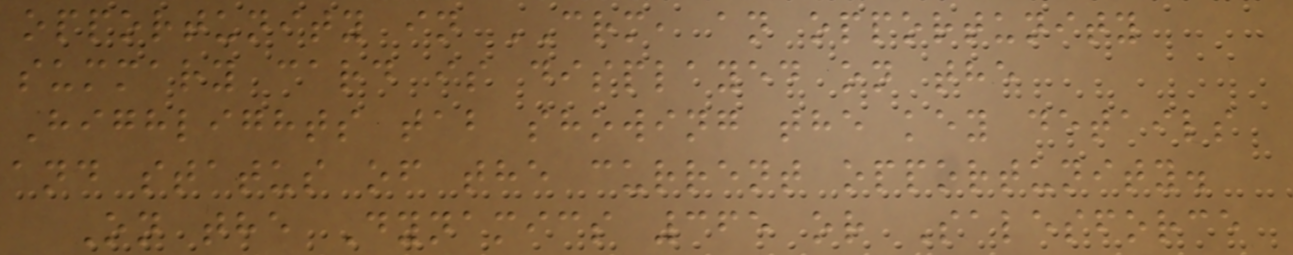opportunity in CRM, an opportunity
summary card is displayed on the
Highlights tab showing the key details
and status of the current opportunity.
On the Dynamics 365 or Salesforce
